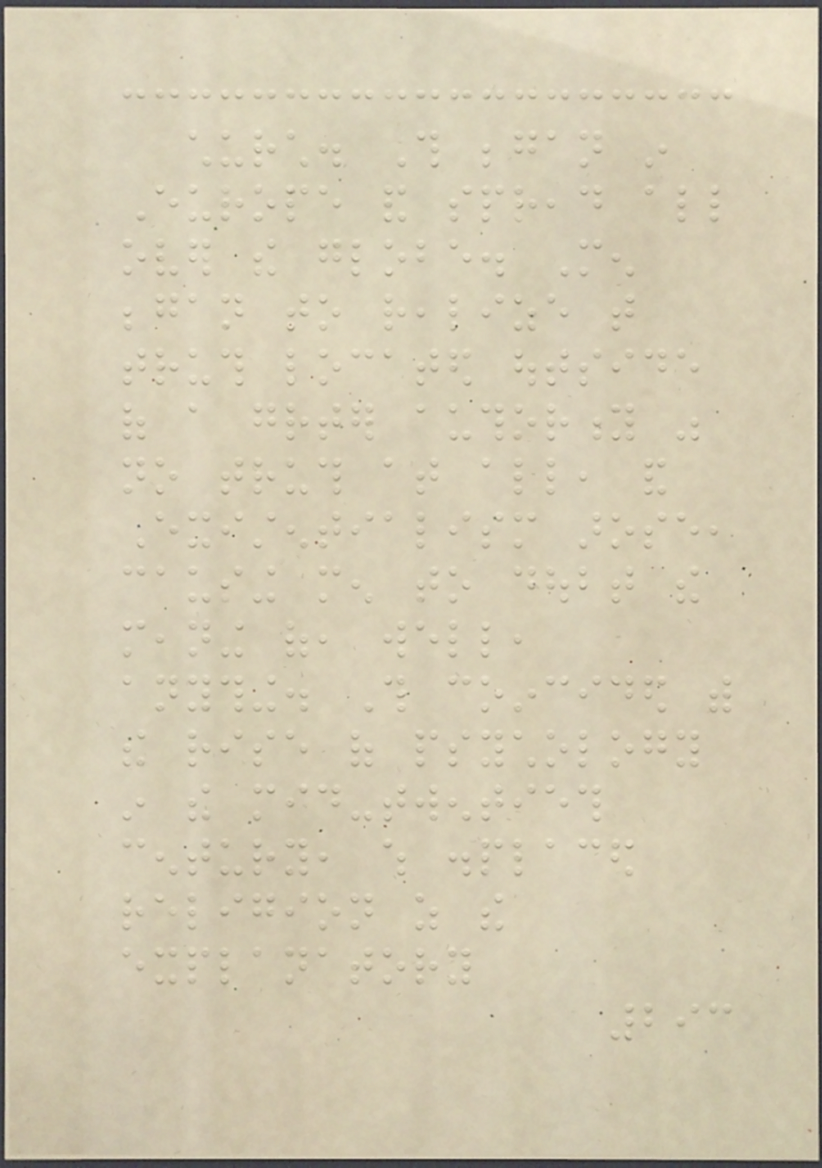church. This began in
Europe and spread all
over the globe. Men
began to realize that
truth located outside
of a greater authority was
no truth at all, and
Existentialism arose,
causing men to doubt the
meaning of, well,
anything. This coincided with
the rise of psychology
in the mid-twentieth
century, which displaced
religion as the
explanatory
293
